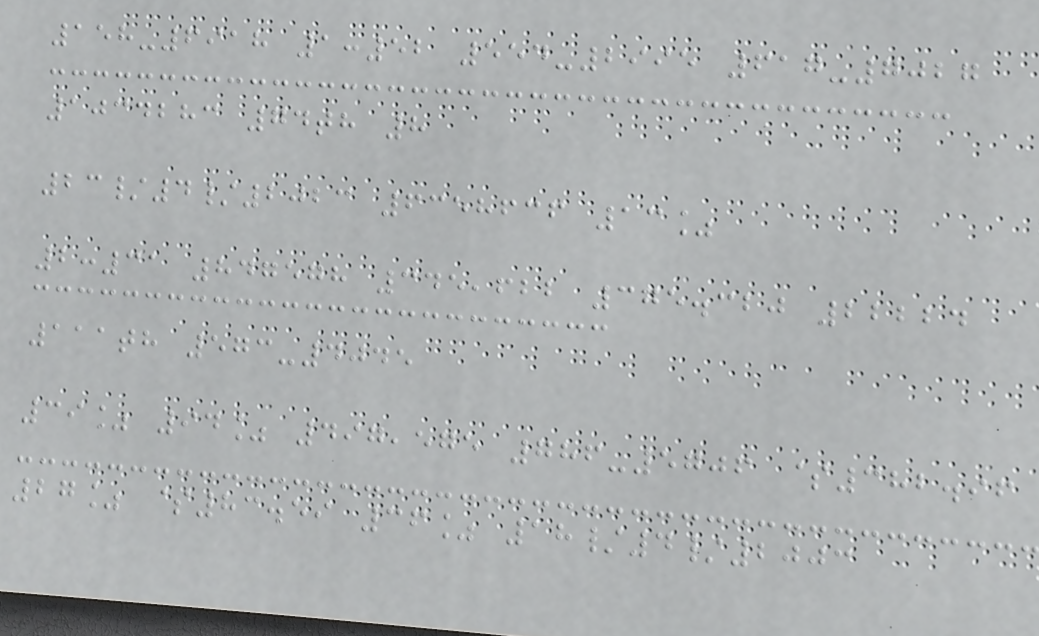158-6918 1:52 554-2995 617-7027
1034283 74th 8
23/4/2023 6358636 13%
2:31 847578 345,622 375.320 22224
111th 573-4045
39% 94% 497,575 786-5706 $382.96
27% $83.59 36% 18/4/2003
